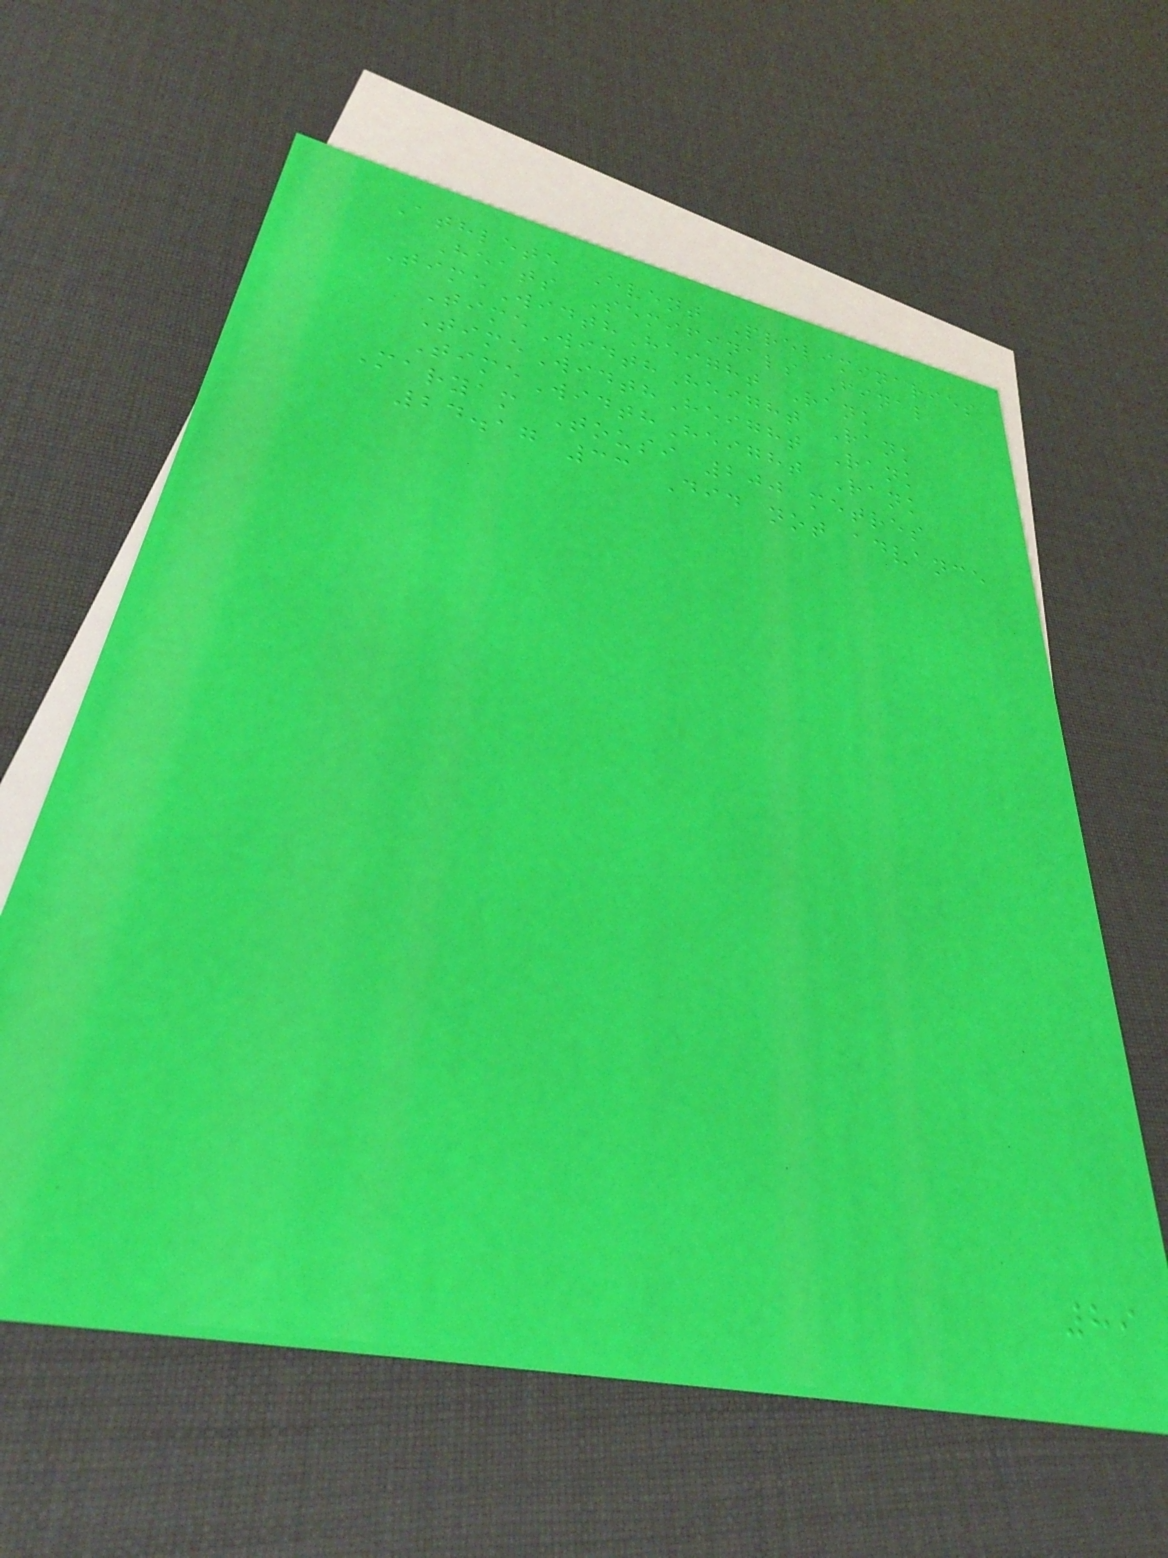Athlete Event Preliminaries
Heats Semifinals Final
TimeWidthHeight Rank
TimeWidthHeight Rank
TimeWidthHeight Rank
TimeWidthHeight Rank
Maryam Tousi 200 metres
24.17 33 Did not advance
89
